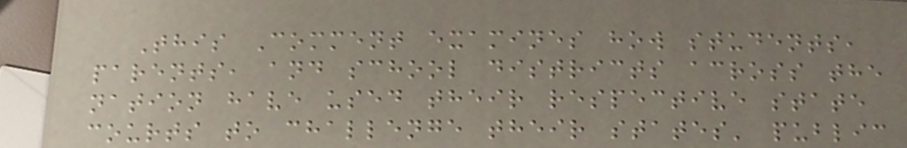This Comment examines how students,
parents, and school districts across the
nation have used their respective state
courts to challenge their states' public
